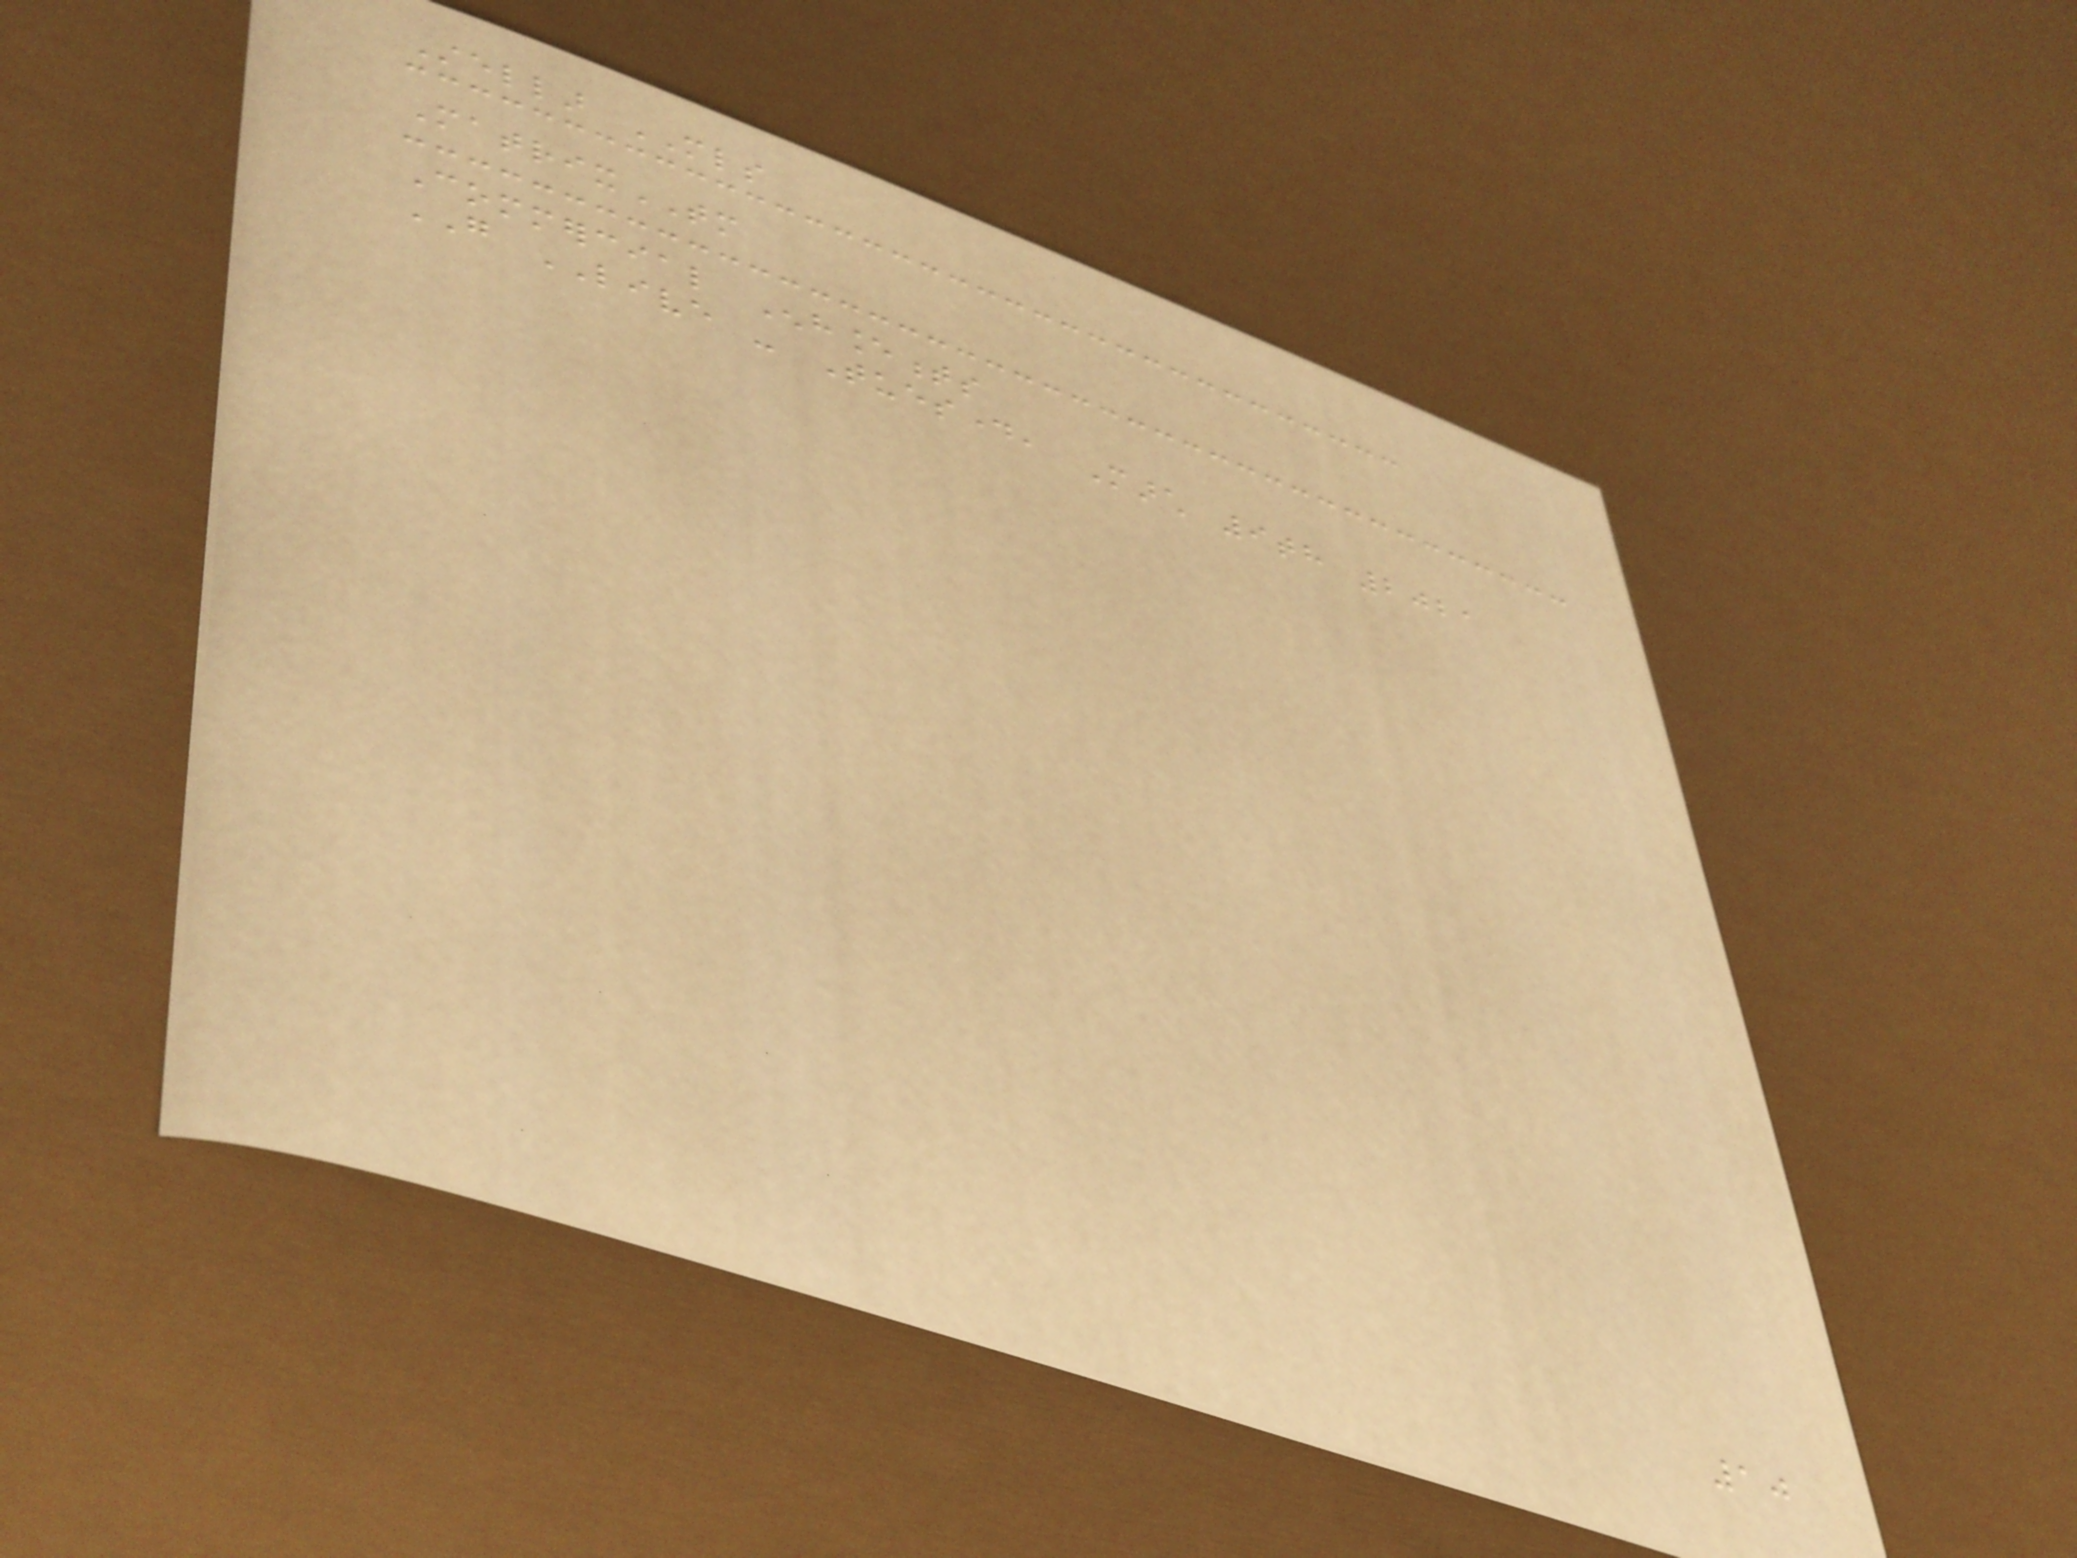Stellar MLS
MatrixTM
Commercial Enhancements
GO LIVE - Tuesday, March 9th 2021
10
